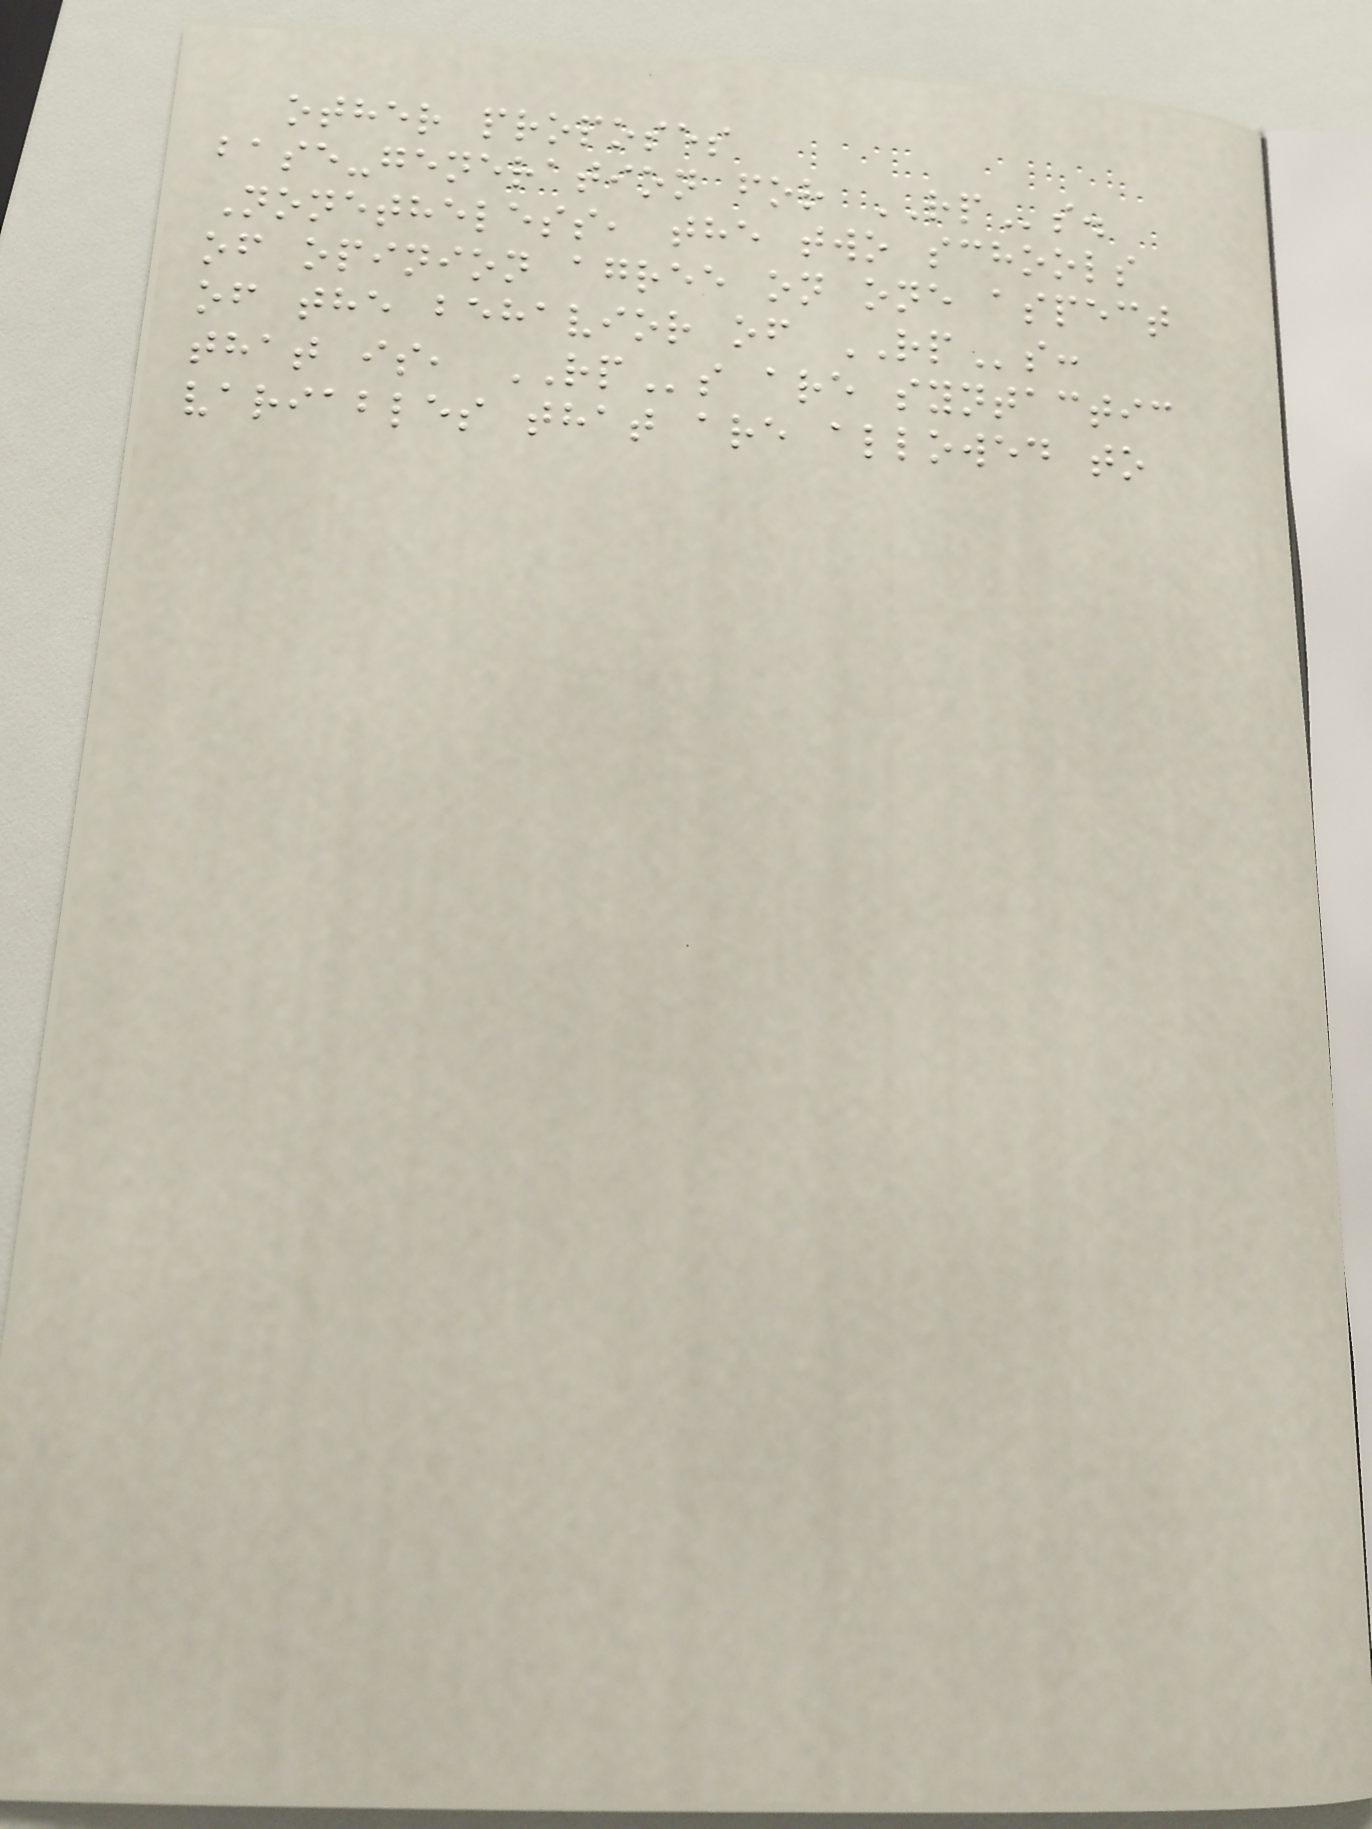other proposes
base-generation for RPs.
Nonetheless, the two schools
of opinion agree on one aspect
of the behavior of RPs:
that is, RPs are syntactic
variables that are allowed to
